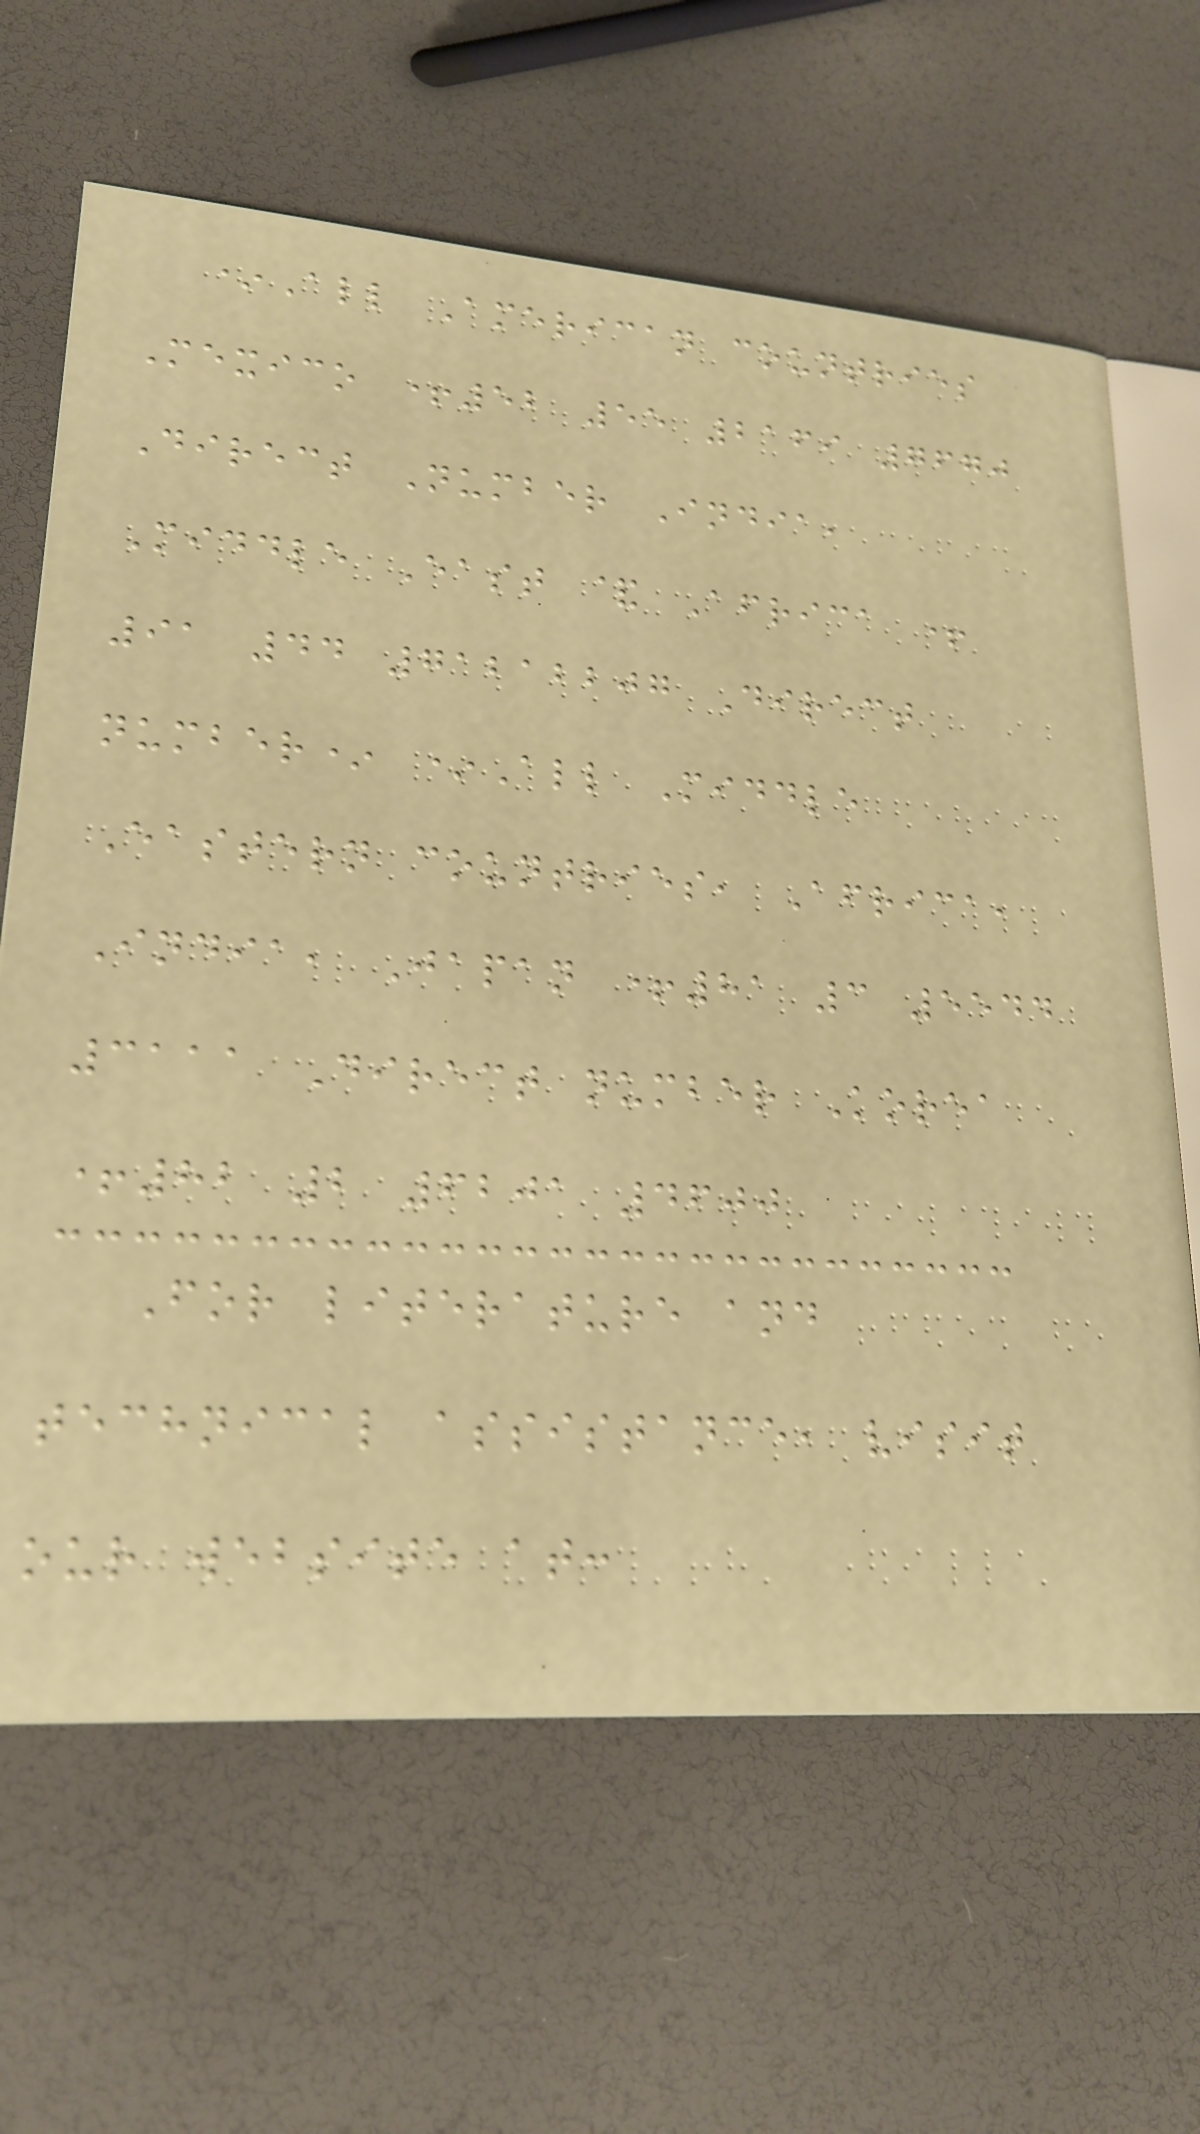*All American countries
Mexico +52 55 2169 7670
Direct Number India,
Middle East & Africa +
91 44 71212207 Direct
number* *All Middle
Eastern countries, Africa,
India, Japan +81 3 5544
3111 Direct number Korea
+82 2 6201 4600
For literature and
technical assistance, visit
our website at:
